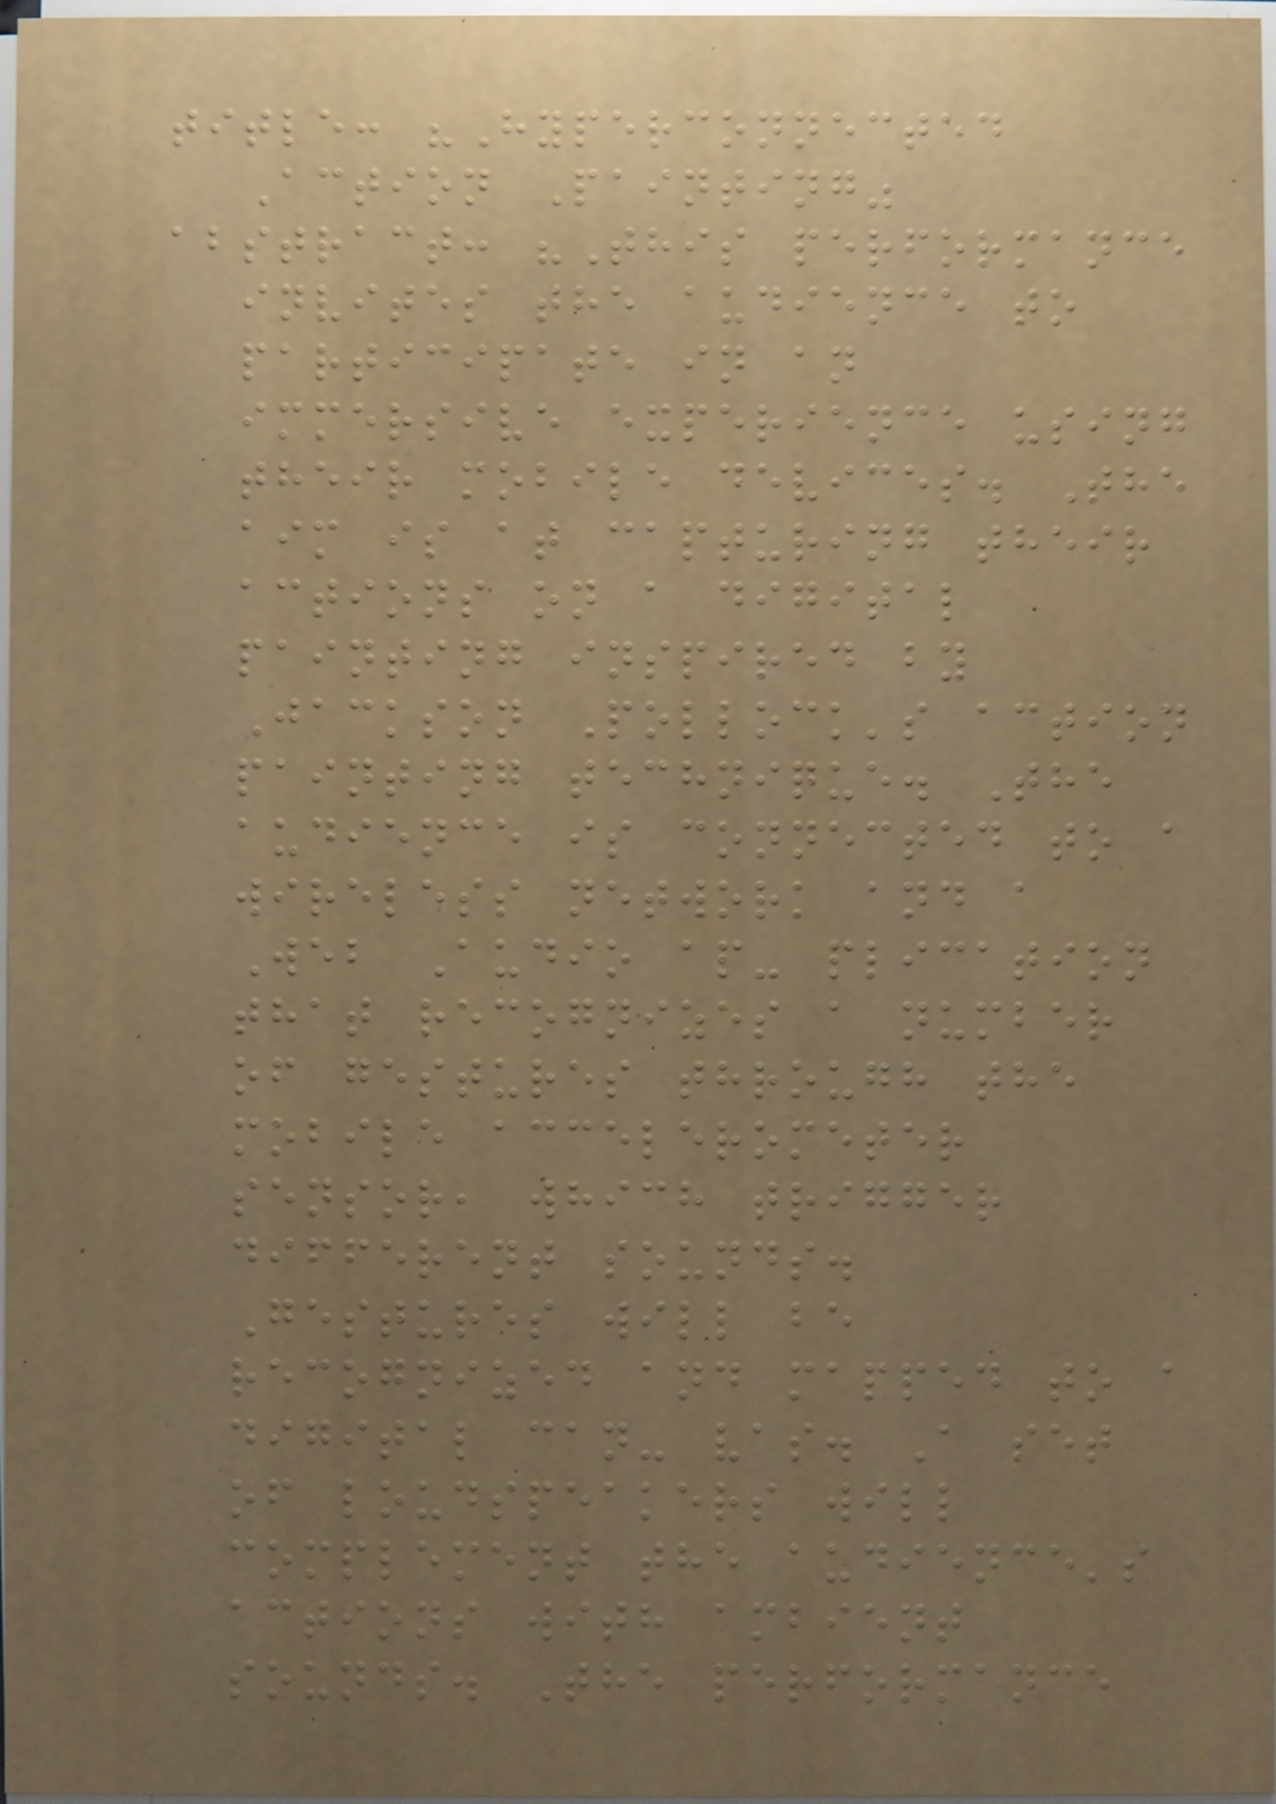title: "Hyperconnected
Action Painting"
abstract: "This performance
invites the audience to
participate in an
immersive experience using
their mobile devices. The
aim is at capturing their
actions on a digital
painting inspired by
Jackson Pollock's action
painting technique. The
audience is connected to a
wireless network and a
Web Audio ap- plication
that recognizes a number
of gestures through the
mobile accelerometer
sensor, which trigger
different sounds.
Gestures will be
recognized and mapped to a
digital can- vas. A set
of loudspeakers will
complement the audience's
actions with ambient
sounds. The performance
